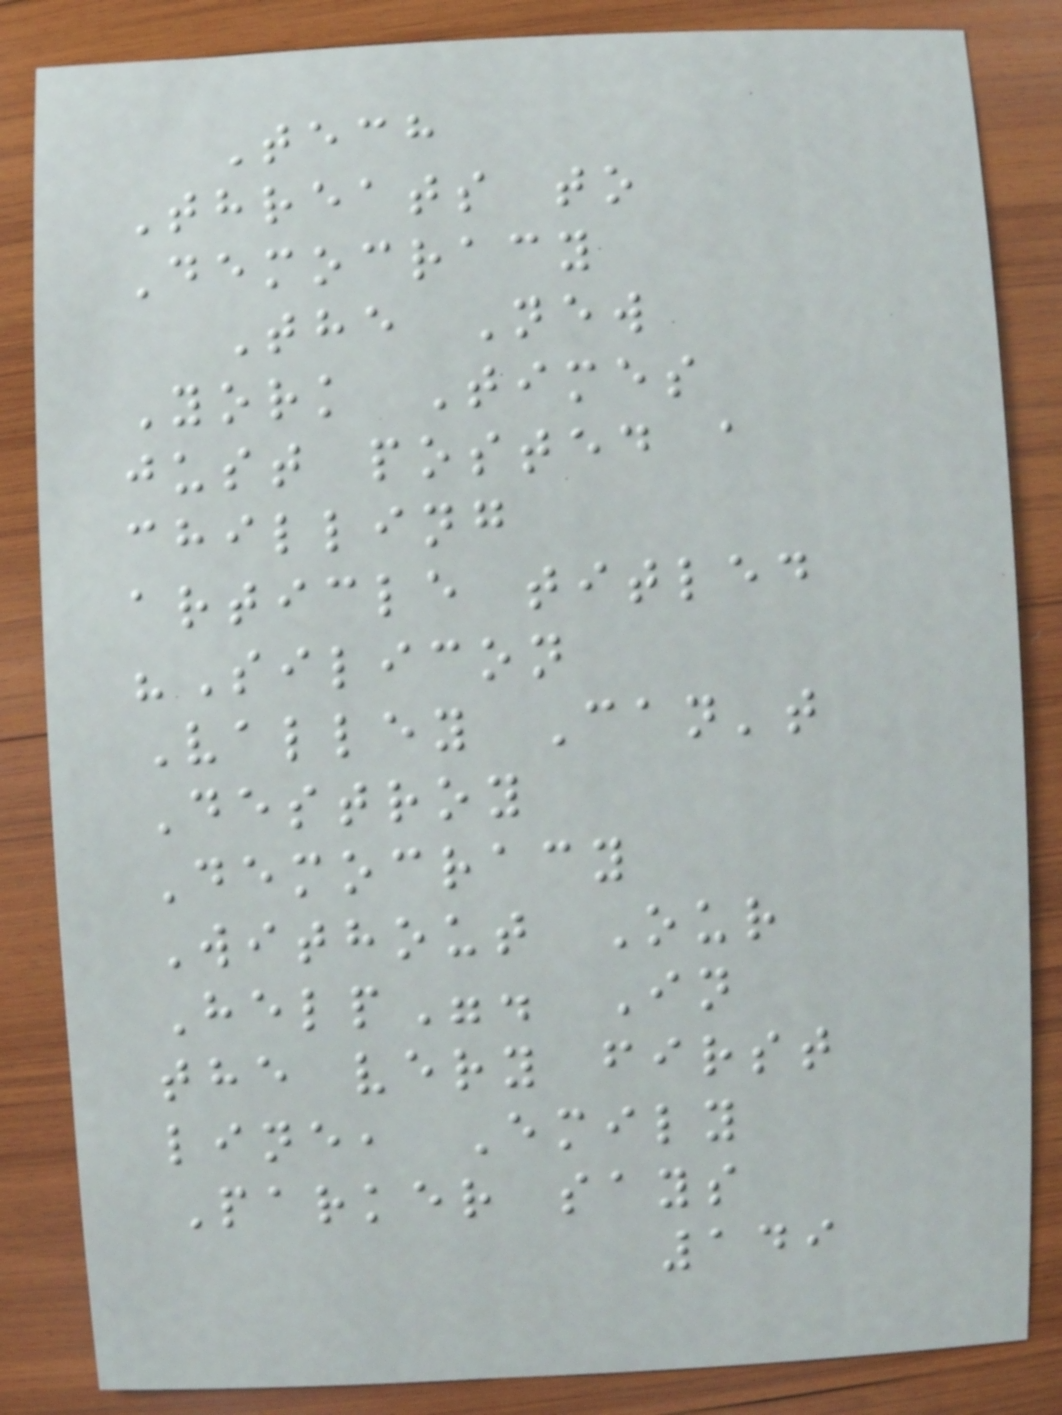Tech
Threats to
Democracy
The New
York Times
just posted a
chilling
article titled
"Silicon
Valley Can't
Destroy
Democracy
Without Our
Help". In
the very first
line, Emily
Parker says
149
